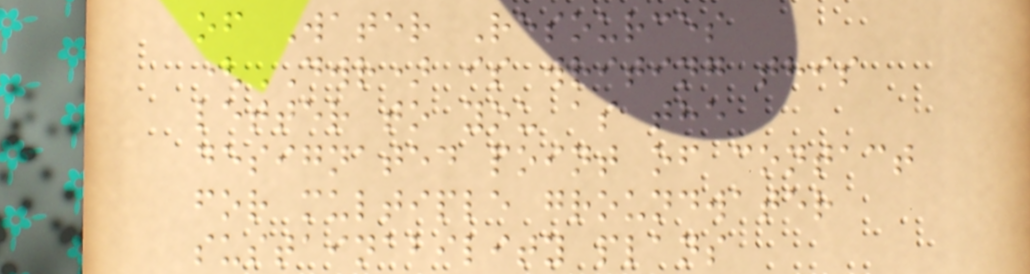of Water Resources
(DWR) is writing this
letter to you as the
designated point of contact
for multiple groundwater
sustainability plans
